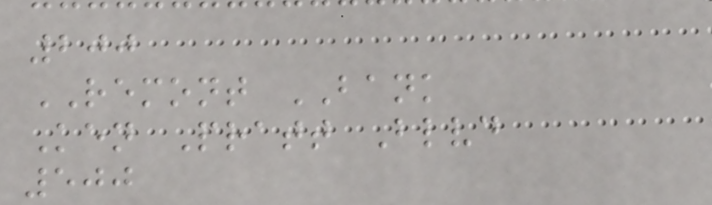200
REMONT BANK
Ken Pratt Blvd
500
